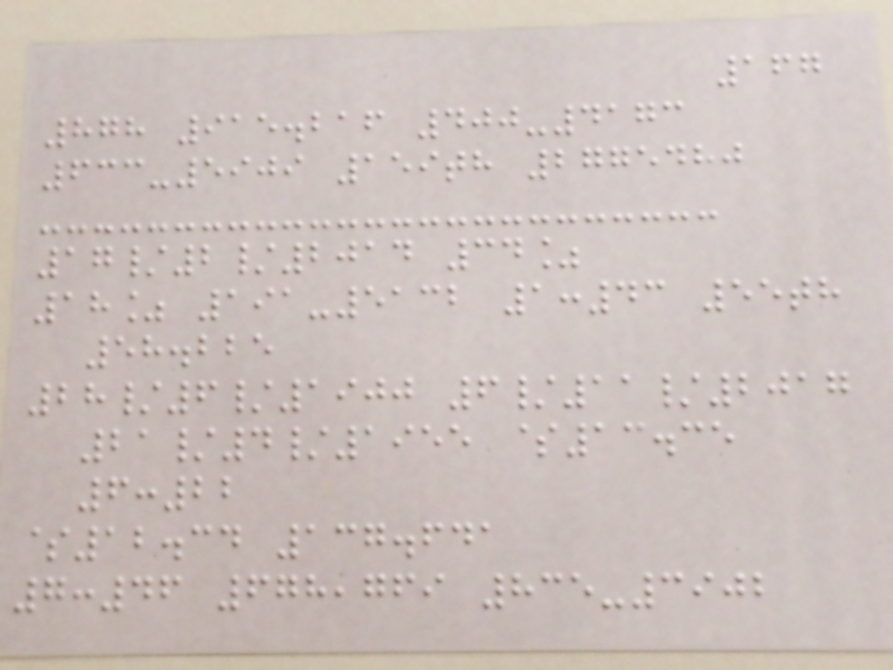167
878 915.216 400-4173
633-5909 159th 2775480
17/2/2014 34%
18% 191-5132 1:43 55th
58.225
28/6/1900 6/11/2017
21/4/1955 $13.35
6:22
$12.34 137.641
7:46 678,769 835-3902
